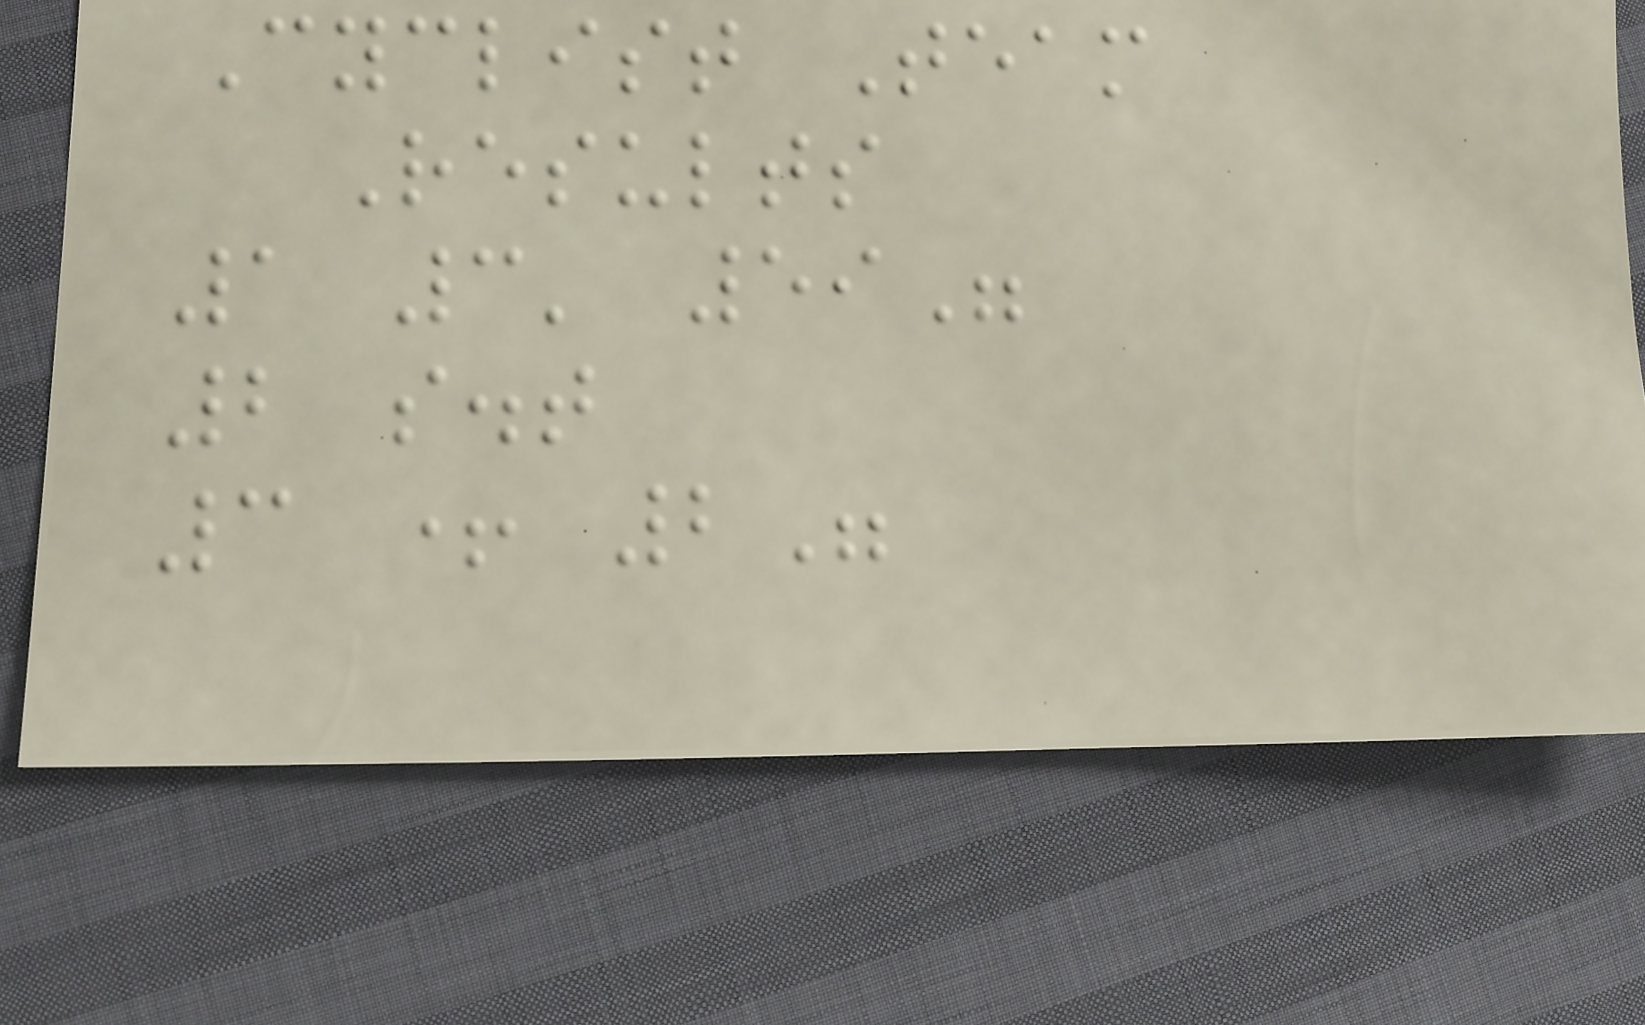Cyclist Team
Results
1 3' 59"
2 s.t
3 + 2"
